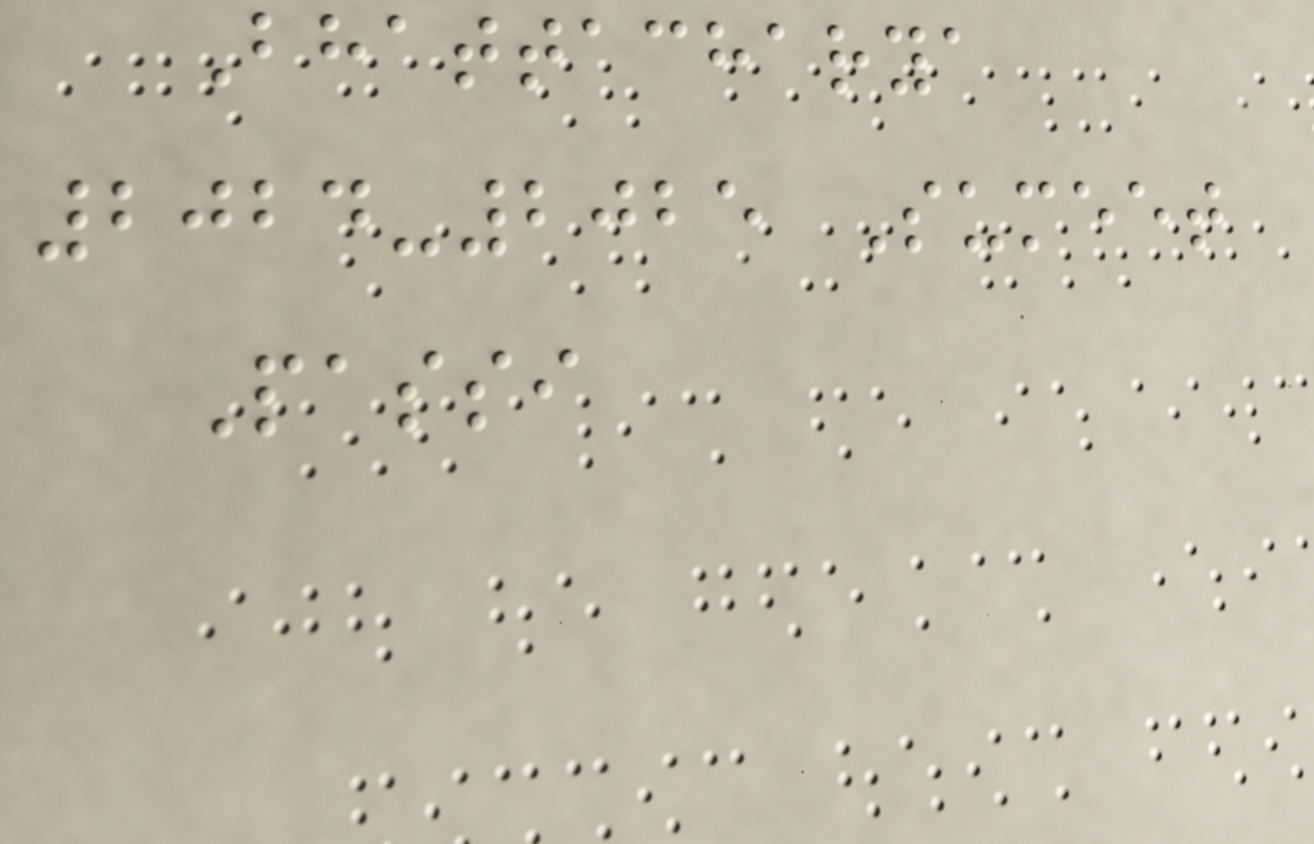Bhattacharya
2024-2025 Sumeet
Passi
